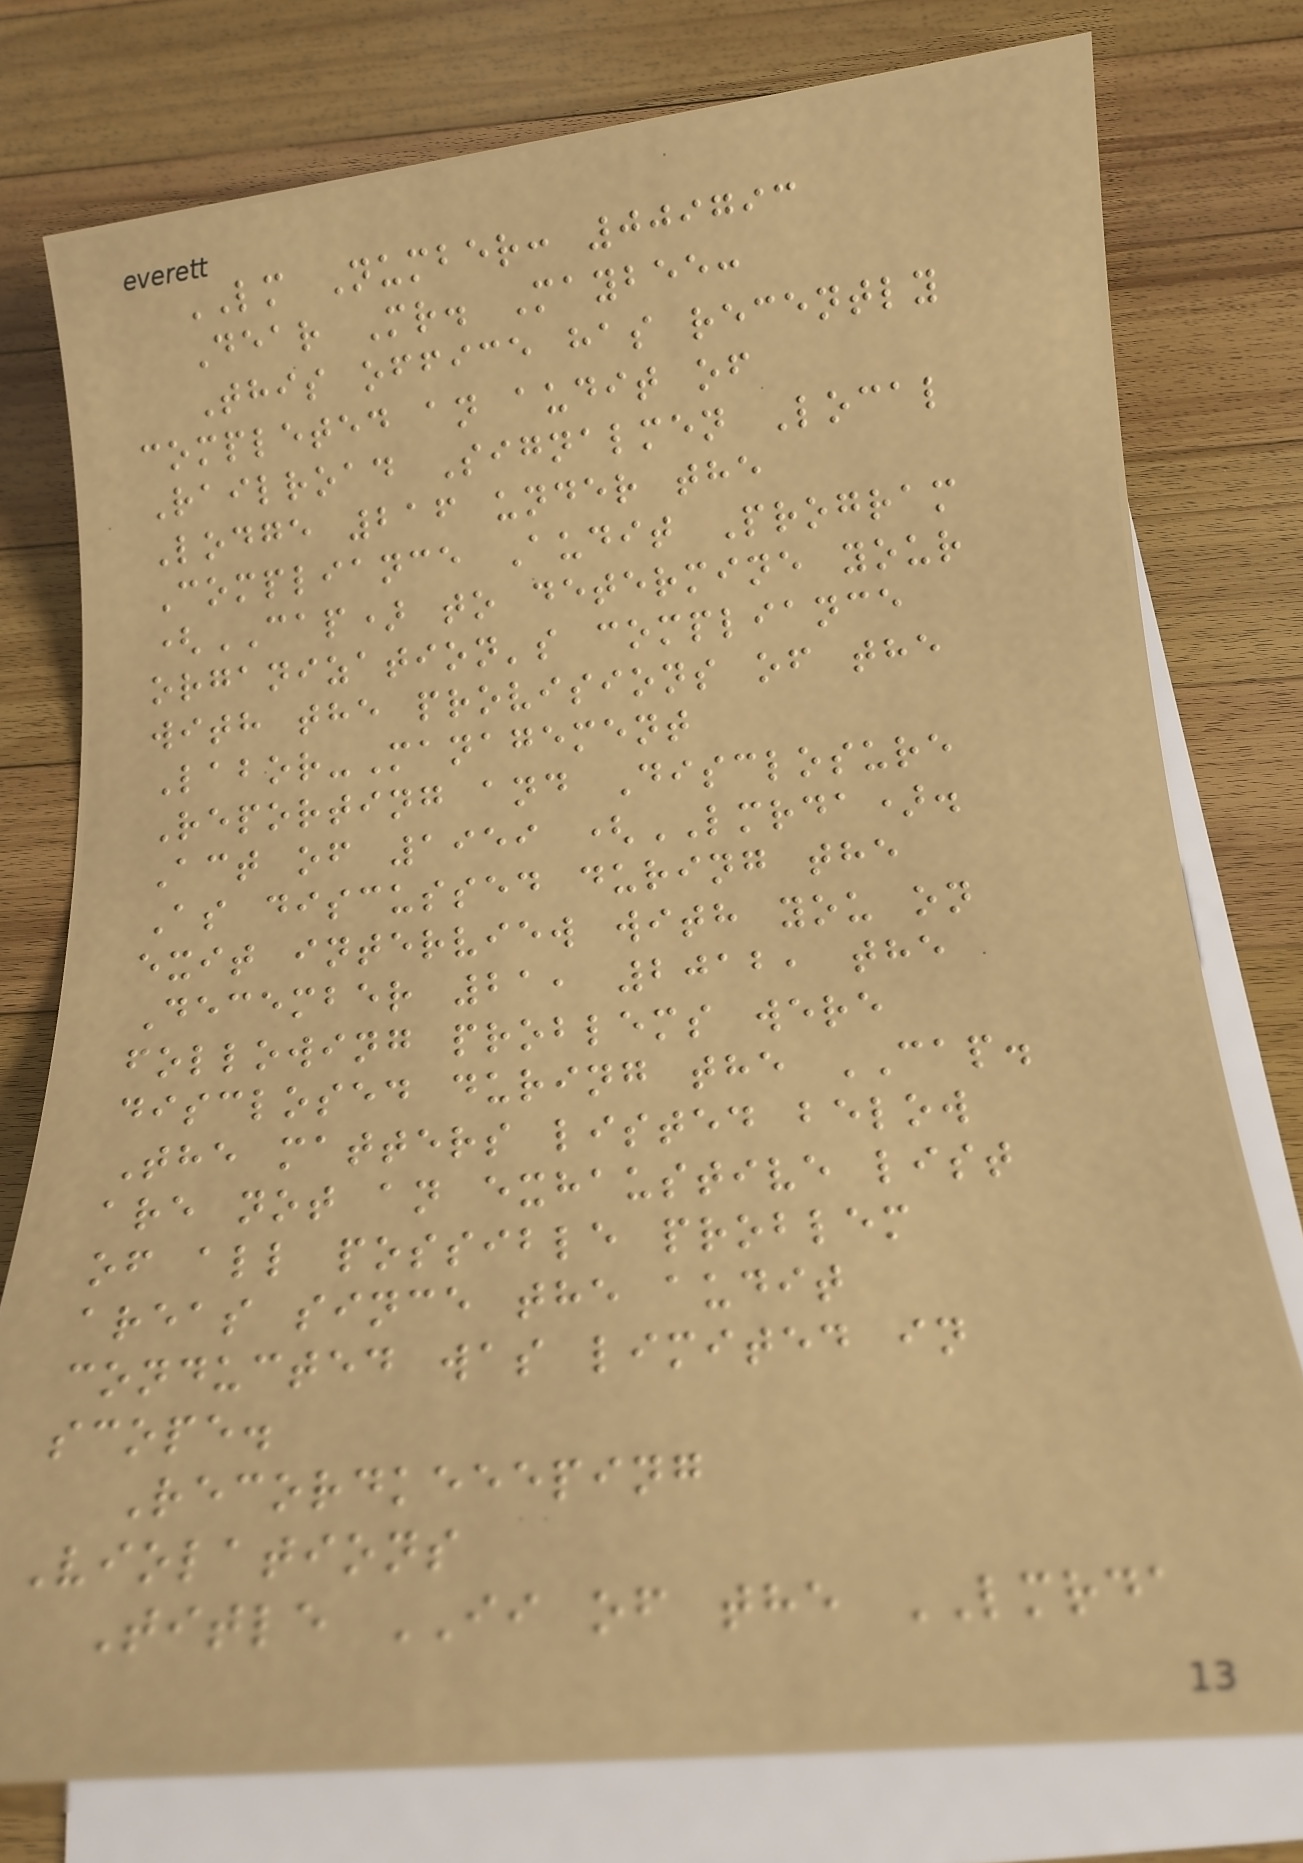LM Number: 009793
Dear Mr. Maybee:
This office has recently
completed an audit of
Railroad Signalmen Local
Lodge 216 under the
Compliance Audit Program
(CAP) to determine your
organization's compliance
with the provisions of the
Labor-Management
Reporting and Disclosure
Act of 1959 (LMRDA).
As discussed during the
exit interview with you on
December 21, 2012, the
following problems were
disclosed during the CAP.
The matters listed below
are not an exhaustive list
of all possible problem
areas since the audit
conducted was limited in
scope.
Recordkeeeping
Violations
Title II of the LMRDA
